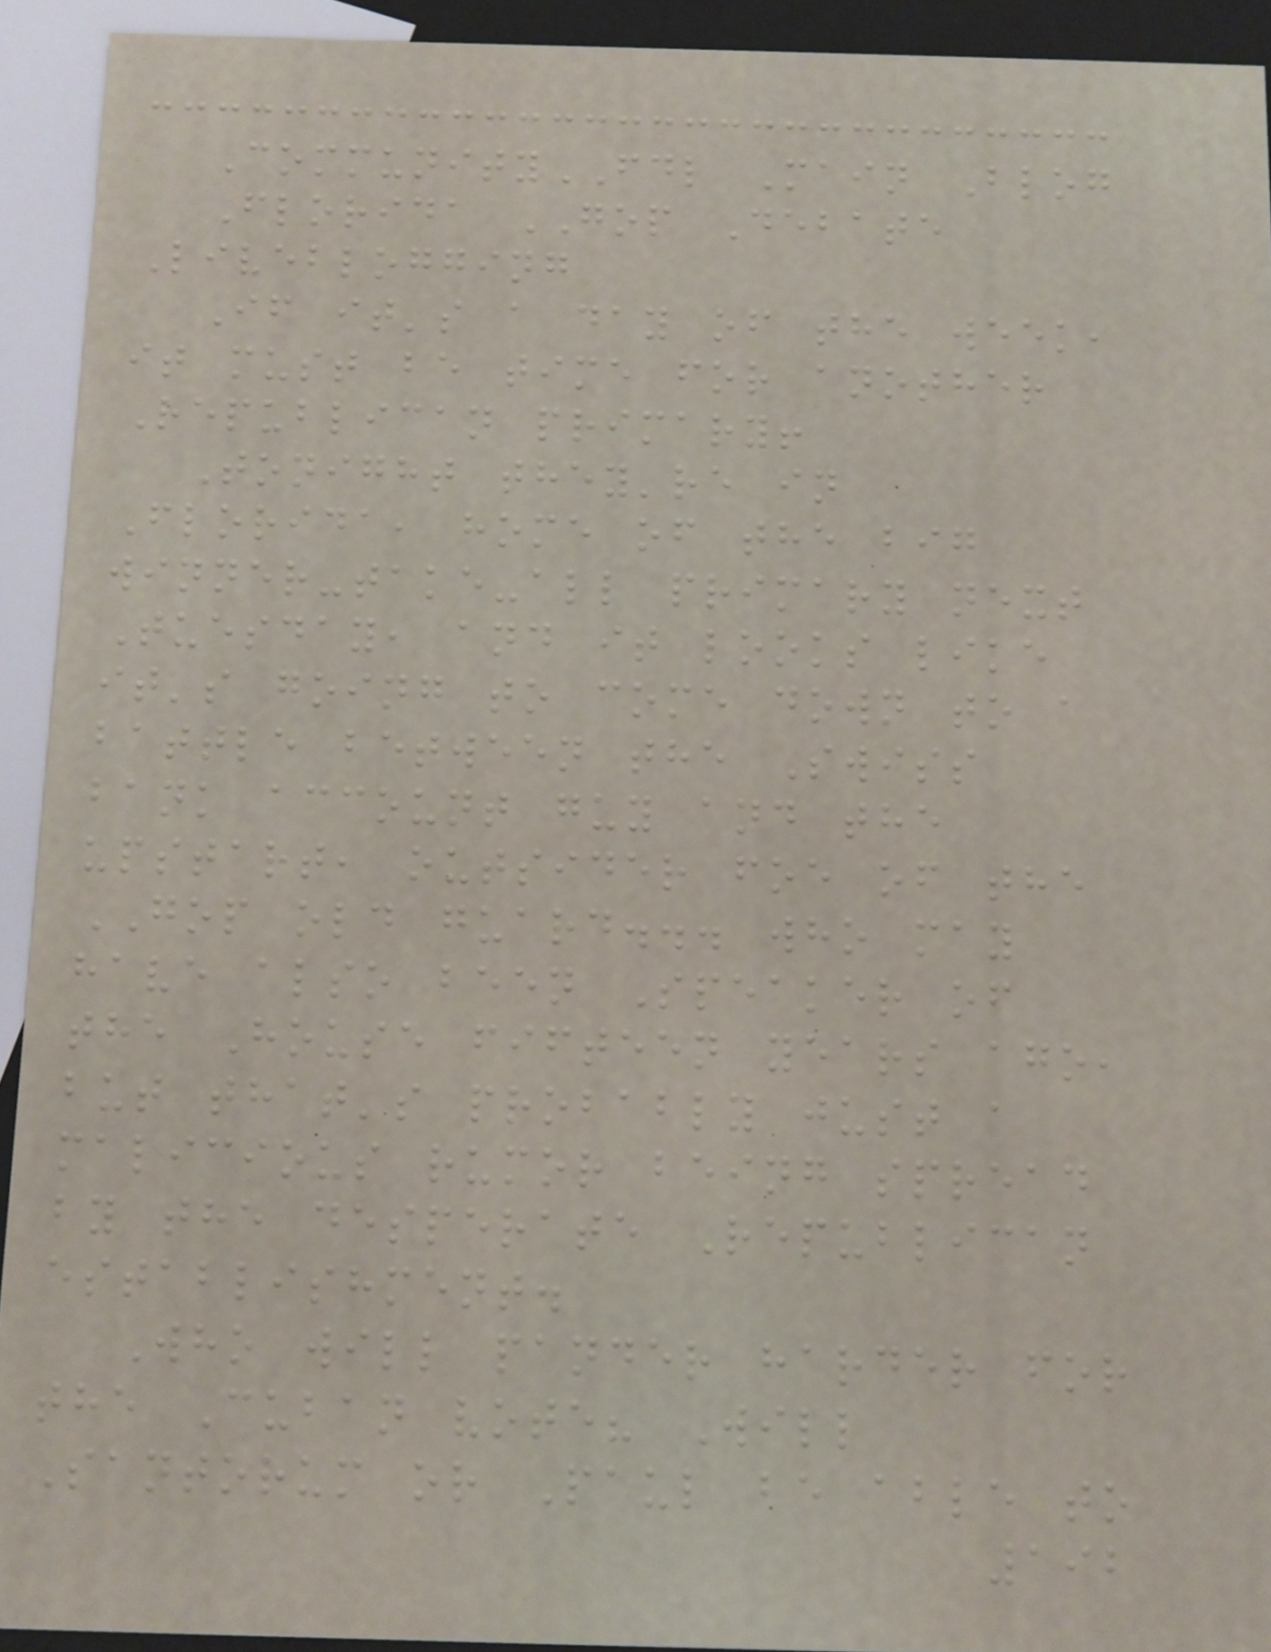CommunityFDL Main Blog
Florida GOP Debate
Liveblogging
If it's a day of the week,
it must be time for another
Republican primary!
Tonight they're in
Florida, home of the big
winner-take-all primary next
Tuesday, and it looks like
it's going to come down to a
battle between the Swiss
bank account guy and the
upstart, outsider foe of the
GOP old guard... who may
have also been Speaker of
the House fifteen years ago,
but that's probably just a
malicious rumor being spread
by the desperate Republican
establishment.
Who will pander harder for
the Cuban vote? Will
Santorum or Paul be able to
192
